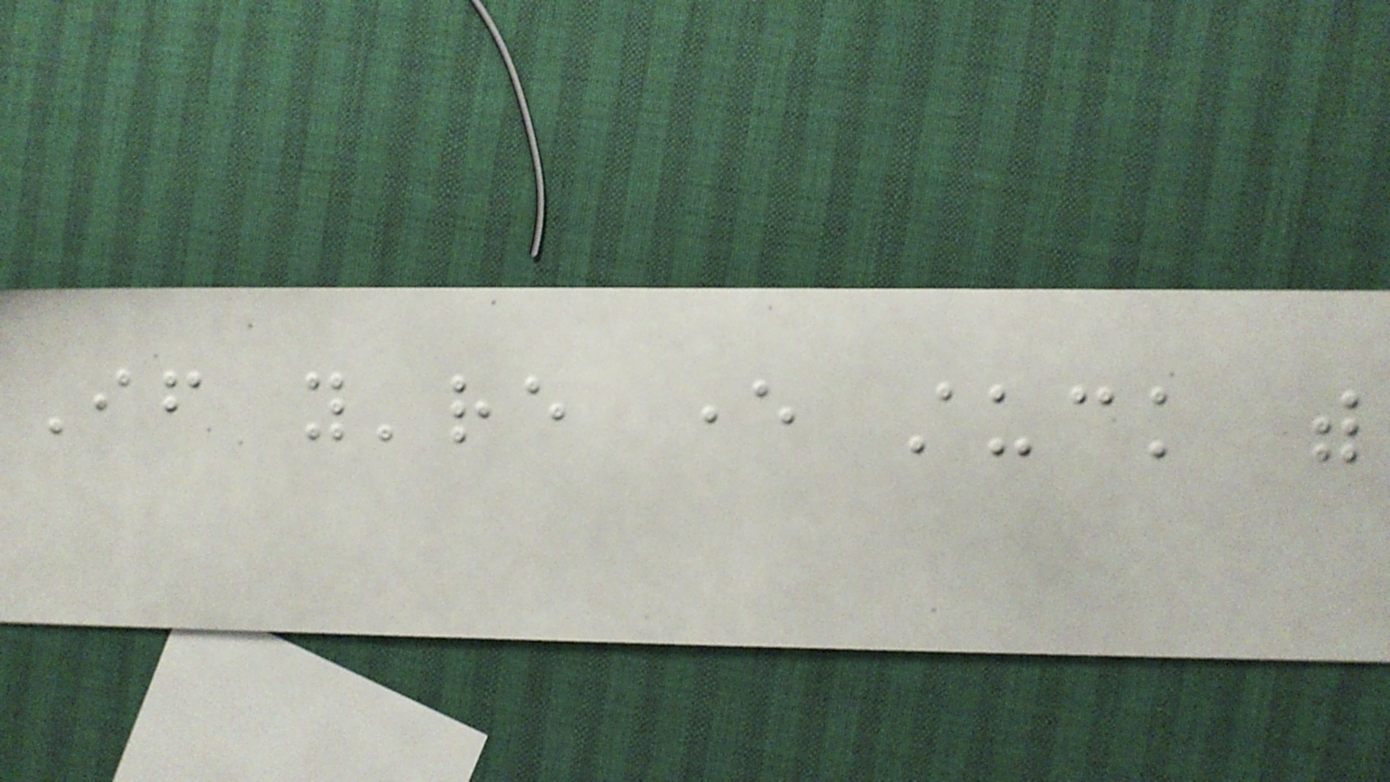If you're ever stuck with
